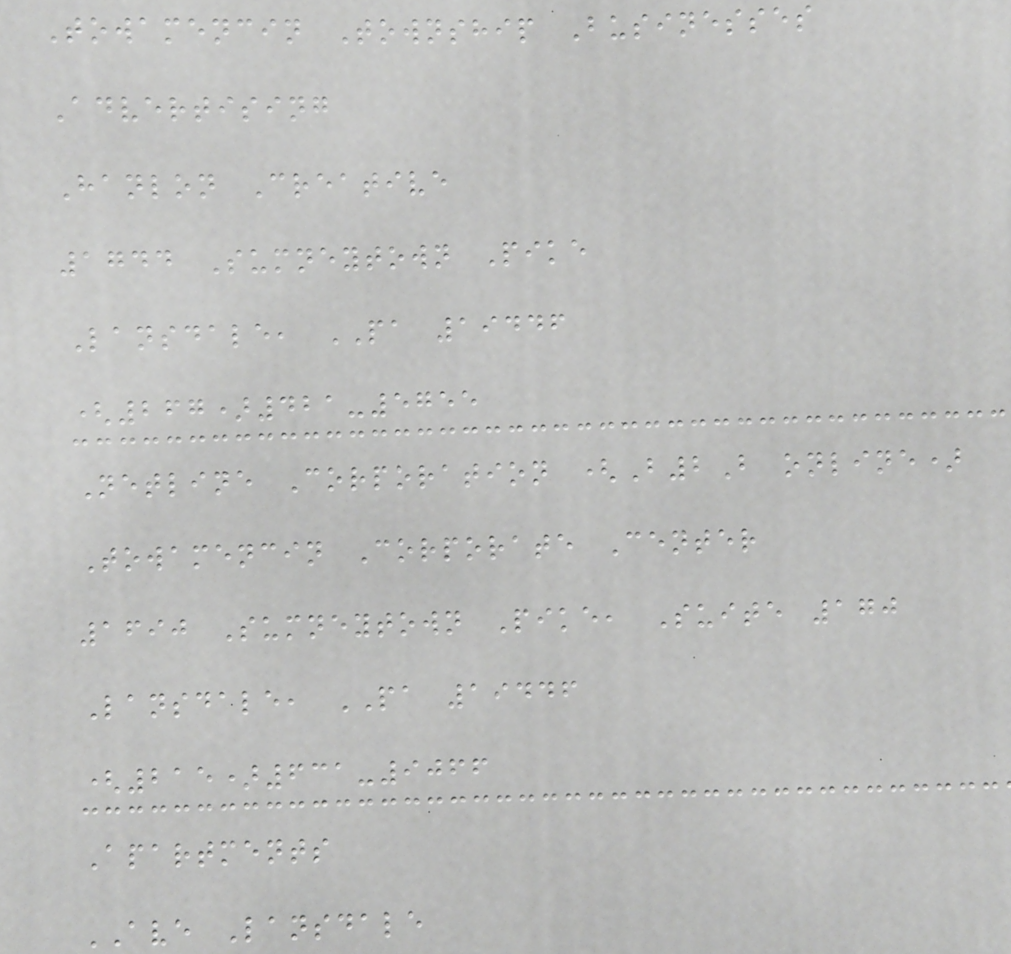Towamencin Township Businesses
Advertising
Hanlon Creative
1744 Sumneytown Pike
Lansdale, PA 19446
(267)421-5755
Netline Corporation (B2B online)
Towamencin Corporate Center
1690 Sumneytown Pike, Suite 170
Lansdale, PA 19446
(215)631-9066
Apartments
AVE Lansdale
